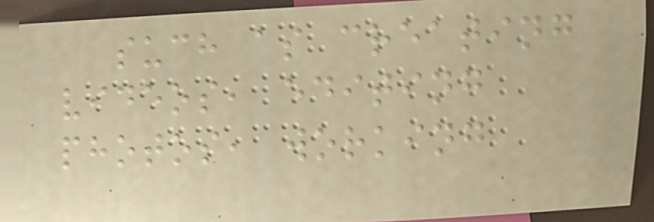such as creating
videos, editing
photos, working
